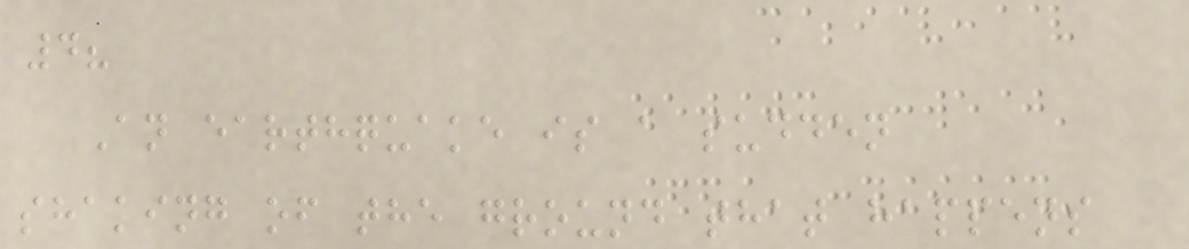4?
An earthquake is a sudden
shaking of the ground that happens
